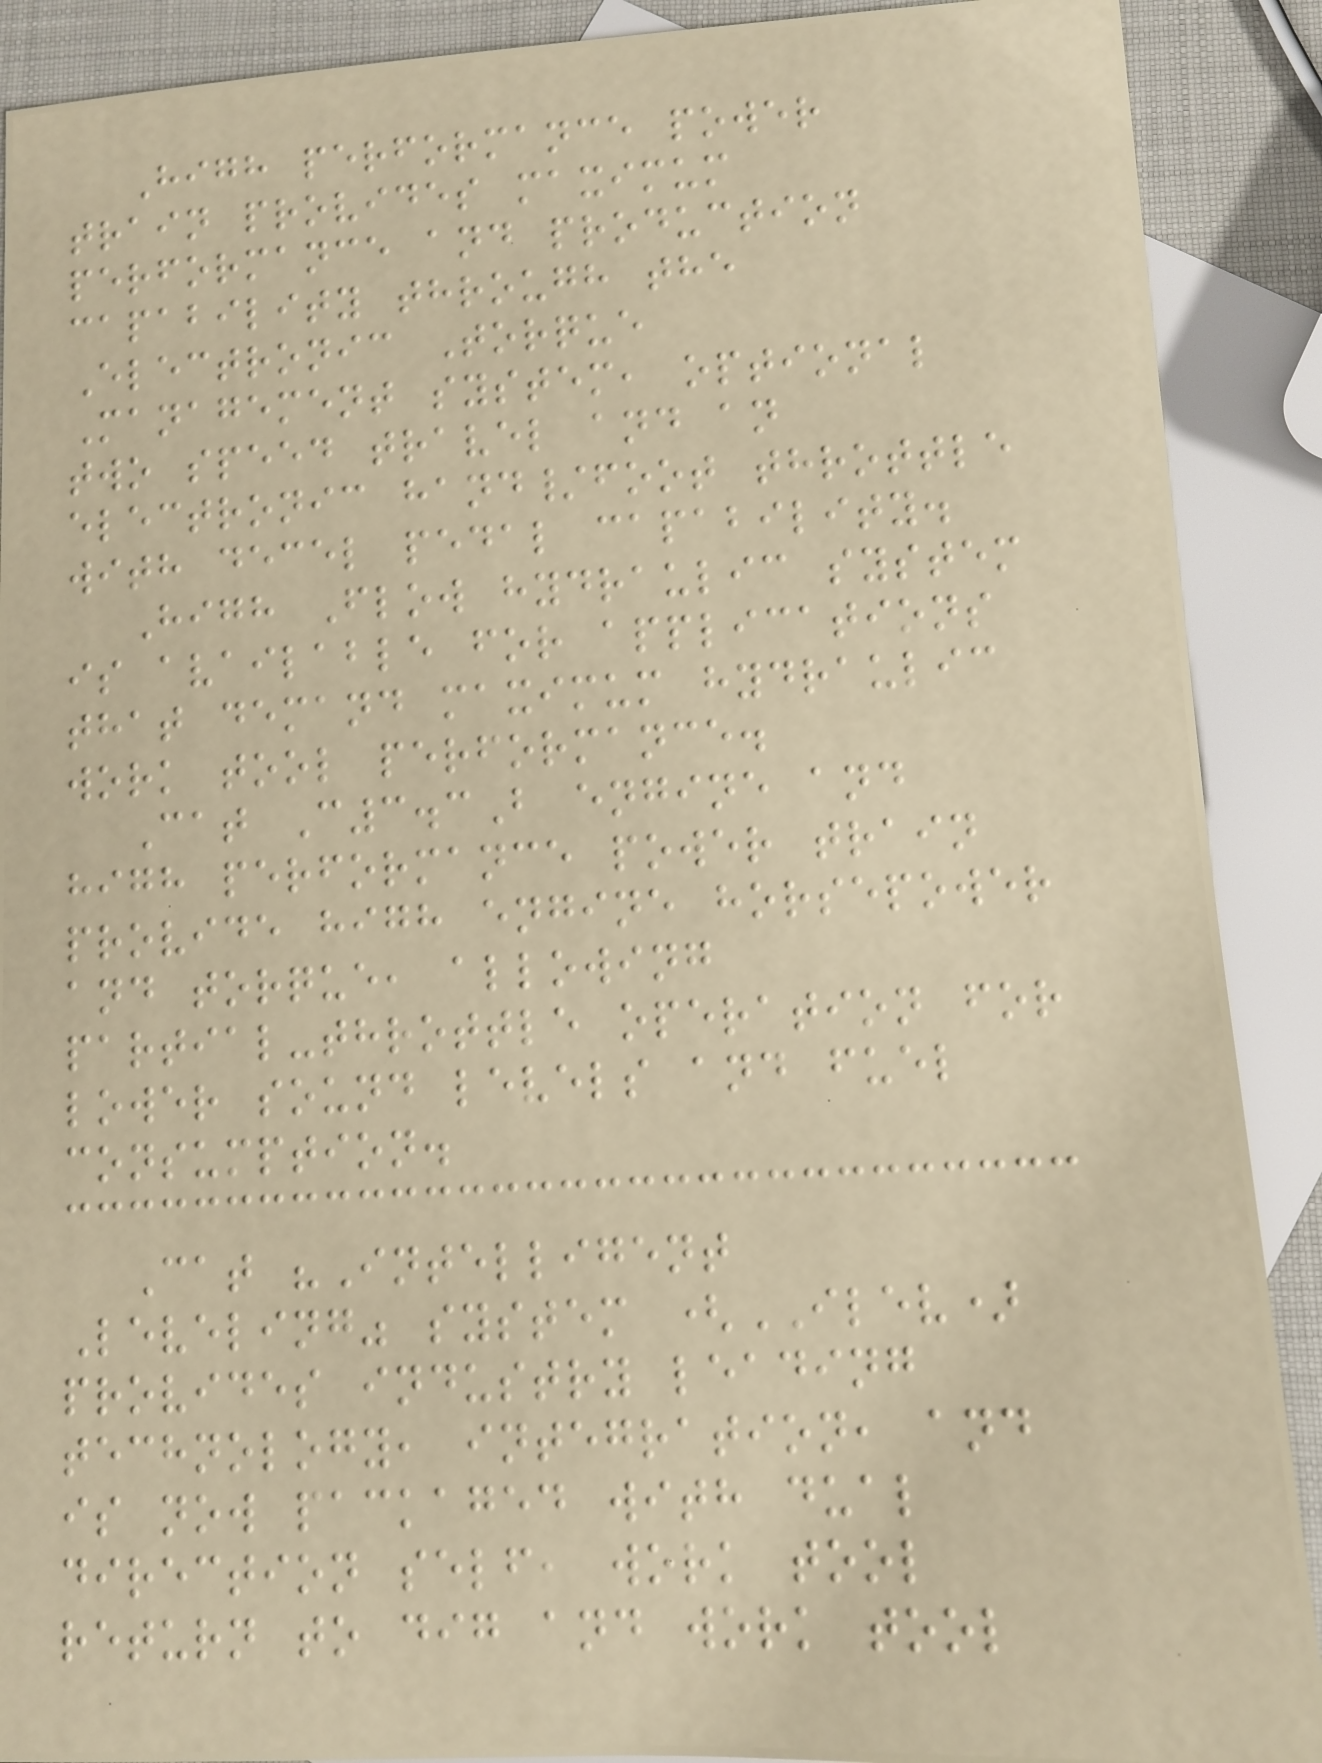High performance power
train provides maximum
performance and production
capability through the
Electronic Torque
Management system, optional
two speed travel and an
electronic hand/foot throttle
with decel pedal capability.
High Flow hydraulic system
is available for applications
that demand maximum hydraulic
work tool performance.
Cat C3.3B engine and
high performance power train
provide high engine horsepower
and torque, allowing
partial-throttle operation for
lower sound levels and fuel
consumption.
Cat "Intelligent
Leveling" system (ILEV)
provides industry leading
technology, integration, and
is now packaged with dual
direction self, work tool
return to dig and work tool
